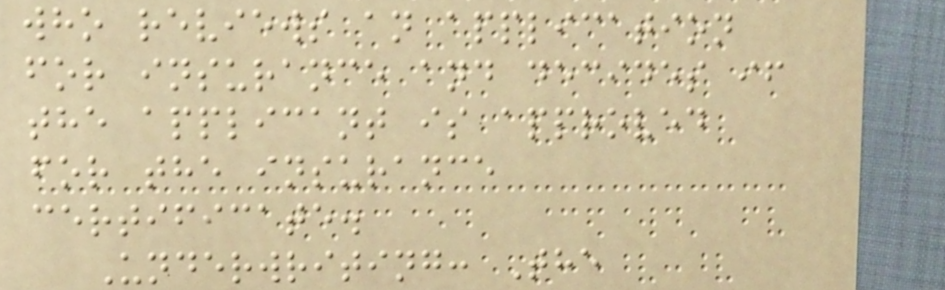who reviews an application
for insurance and decides if
the applicant is approved
for the insurance
certificate.
Underwriting: The
